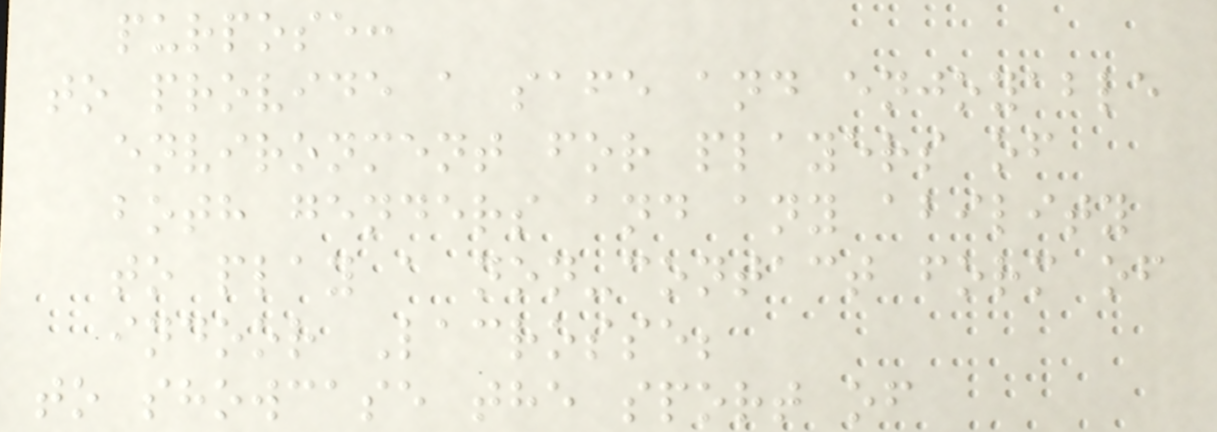purpose:
to provide a safe and enjoyable
environment for players of
both genders and any ability
to play a non-contact form of
indoor Lacrosse;
to showcase the sport of
